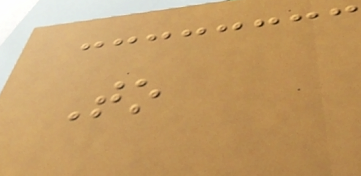To
